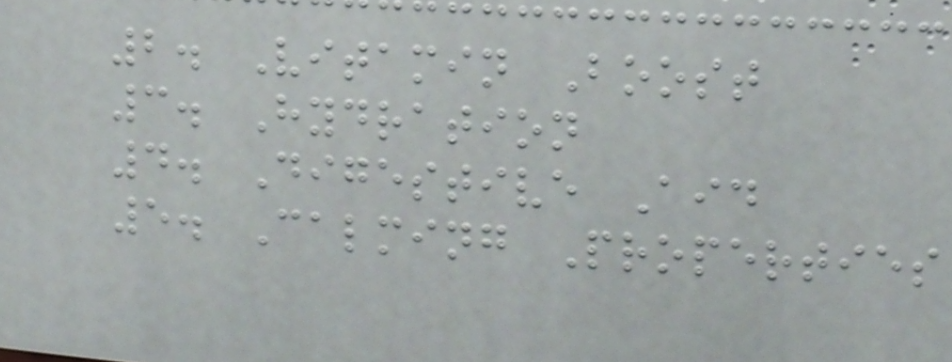2. Vitamin Boost
3. Hydration
4. Digestive Aid
5. Calming Properties
